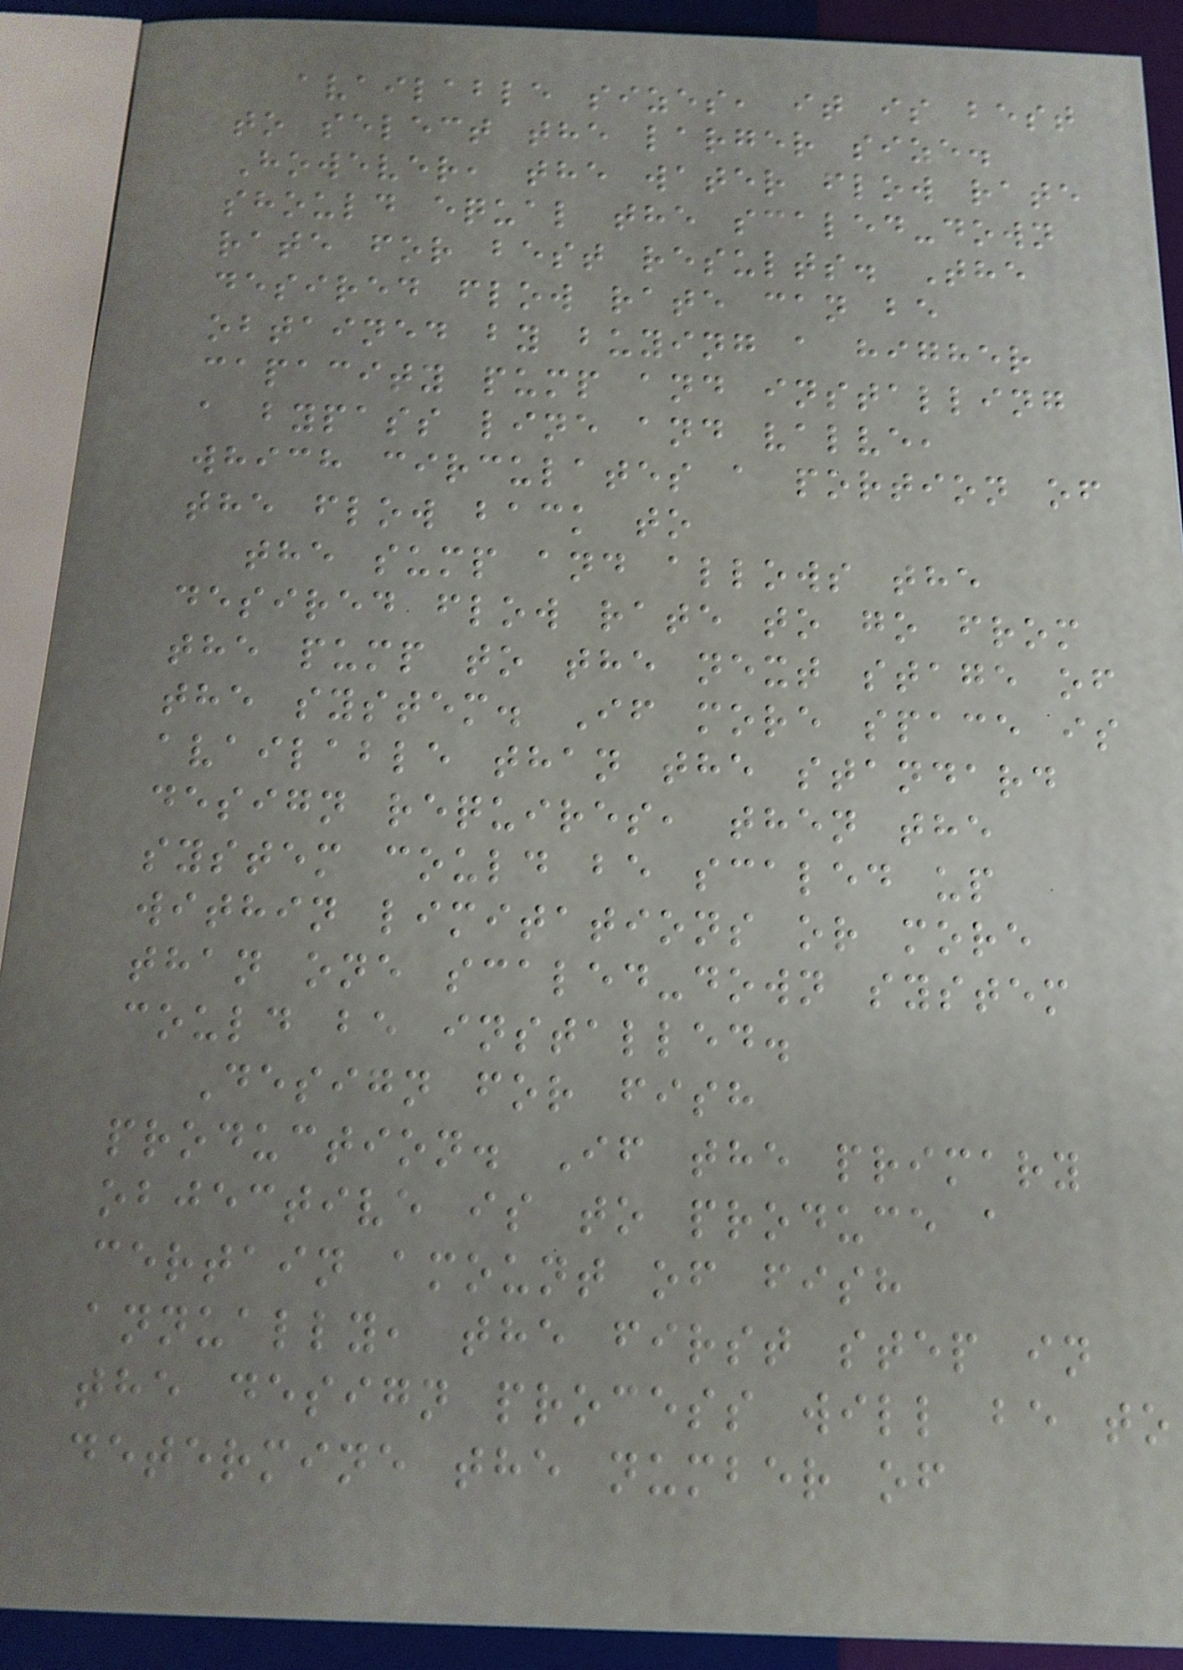available sizes, it is best
to select the larger size.
However, the water flow rate
should equal the scaled-down
rate for best results. The
desired flow rate can be
obtained by buying a higher
capacity pump and installing
a bypass line and valve,
which circulates a portion of
the flow back to
the sump and allows the
desired flow rate to go from
the pump to the next stage of
the system. If more space is
available than the standard
design requires, then the
system could be scaled up
within limitations or more
than one scaled-down system
could be installed.
Design for fish
production. If the primary
objective is to produce a
certain amount of fish
annually, the first step in
the design process will be to
determine the number of
